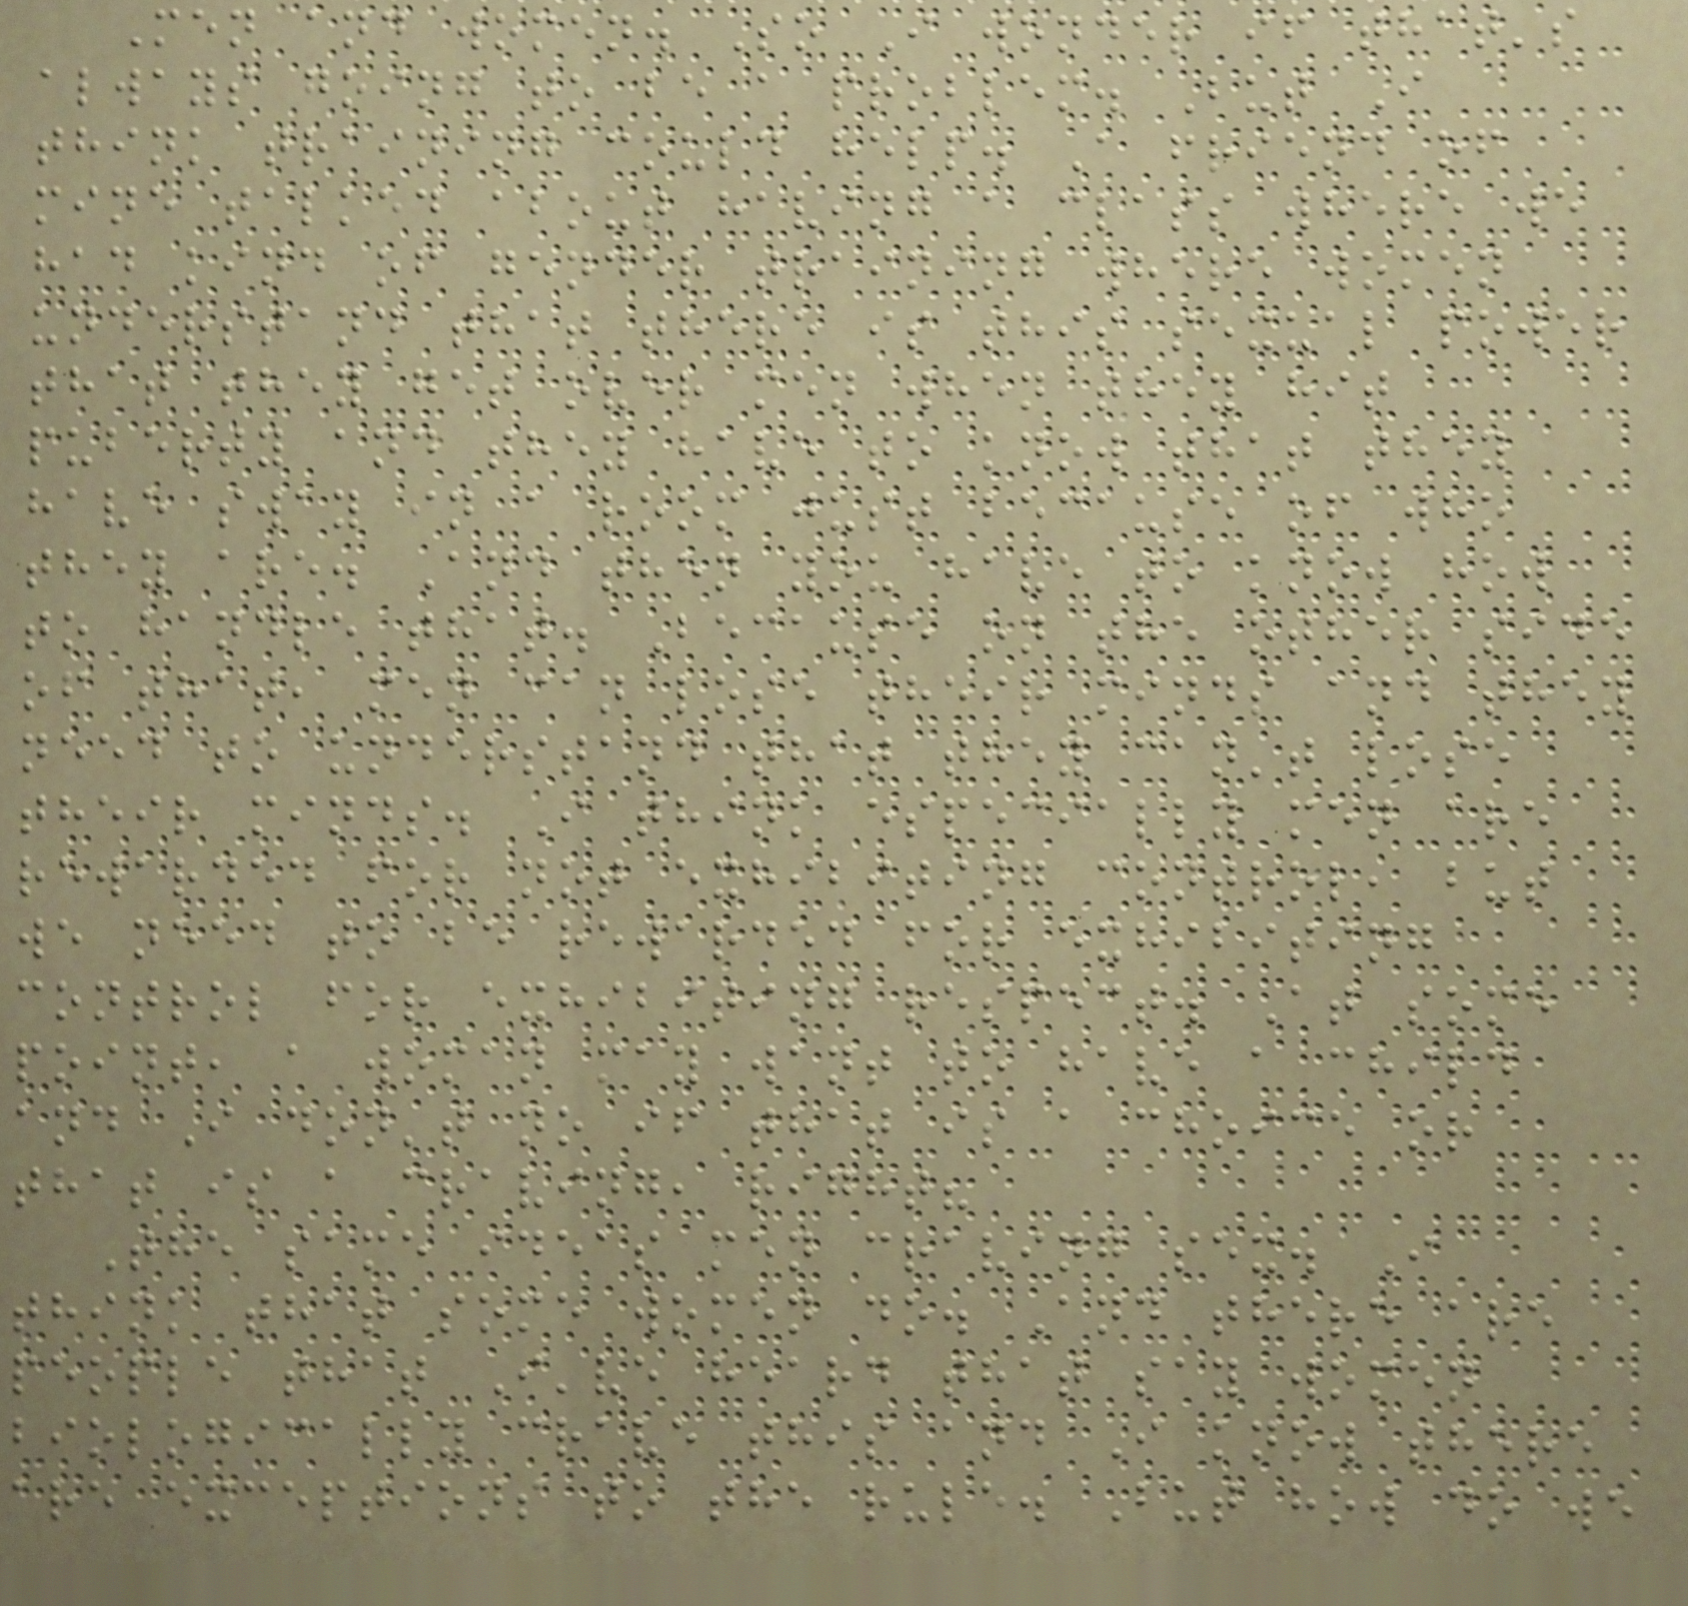Men and women. So I wonder if that's
always going to be a problem. But I
think training could help. A friend of
mine talked about having a class where we
had kind of gender training where women
understand that there is this sexual power
that they get over men when they hit
puberty and they have to know that they
have sway in a room just because of who
they are. And then you have to know how
to handle that. Because on the other side
of that, men can lose their minds and they
need to understand that they can't lose
their minds. I think especially men are
rewarded for not exhibiting control, but
we need to be rewarded for exhibiting
control for exhibiting respect. At some
point, a woman may want to have a child
and I don't no if that is a choice or
that is a craving, right?
The same ideas men craving sex. I
think that some women do. And there are
people that I've heard that say women
biologically crave this and I know there
are exceptions to the rule. But how do we
